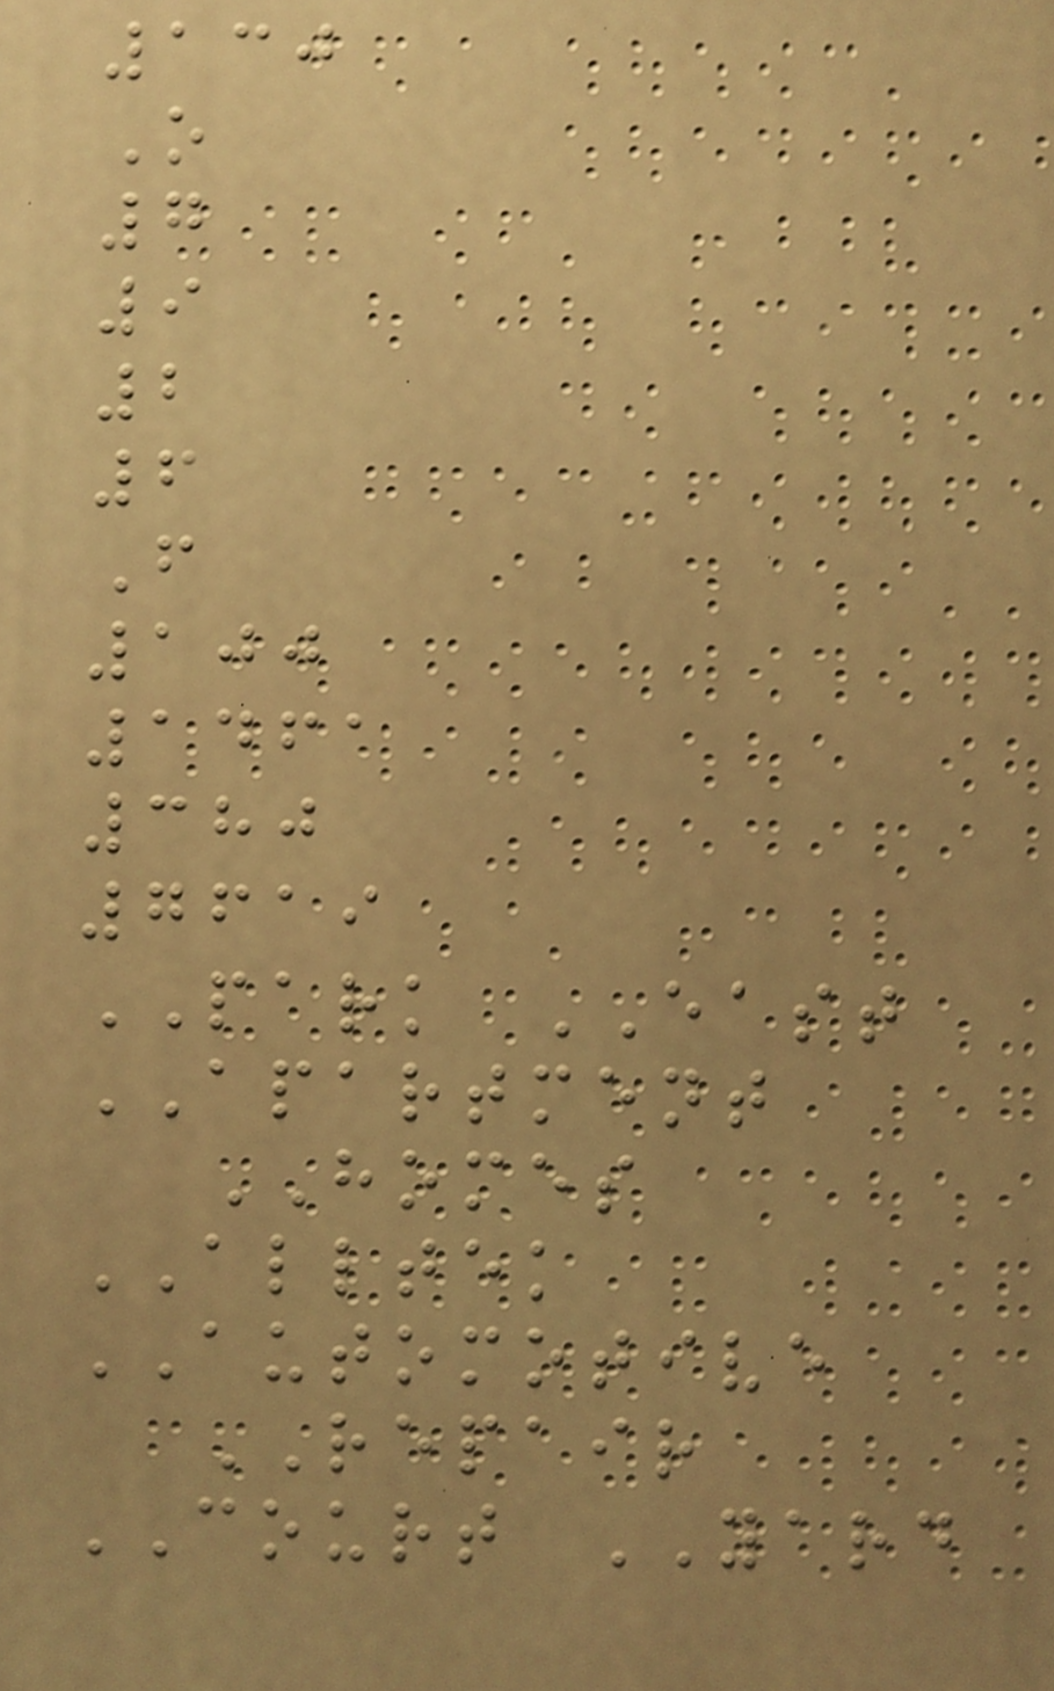130
O
7
9
2
6
F
100
1461
380
7619
PARK EAST
APARTMENT
HOMES
ALLTEK
AUTOMOTIVE
REPAIR
COURT YARD
